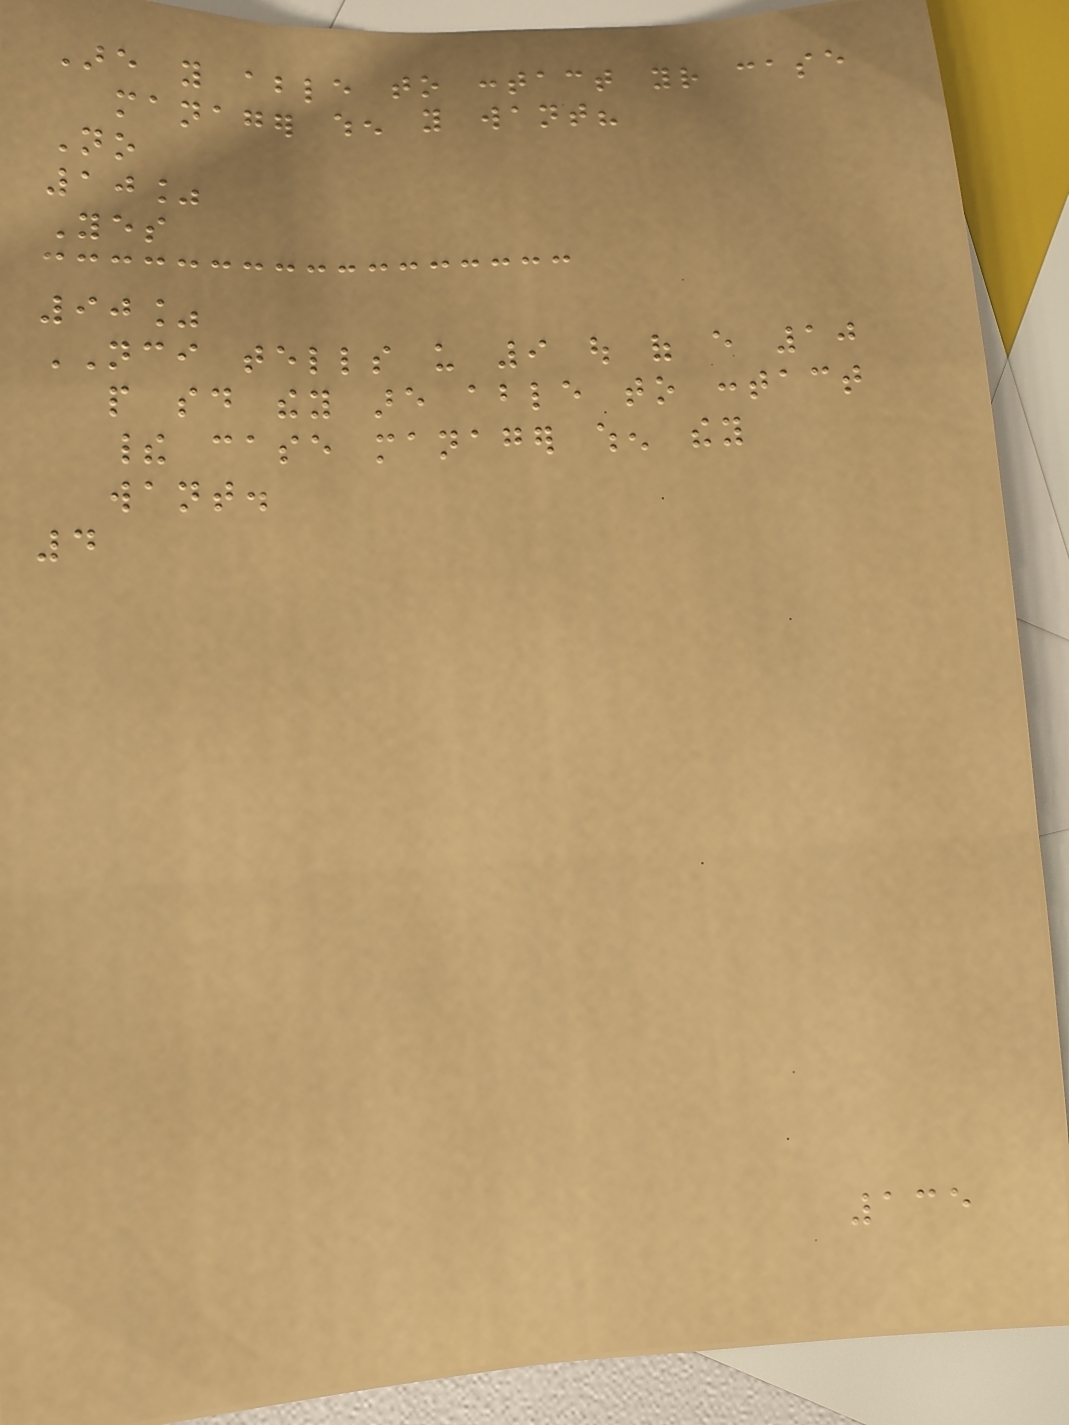Are you able to contact your case
manager when you want?
No
10%
Yes
90%
NCI tells us 9 out of every 10
people said they are able to contact
their case manager when they
want.
4
135
